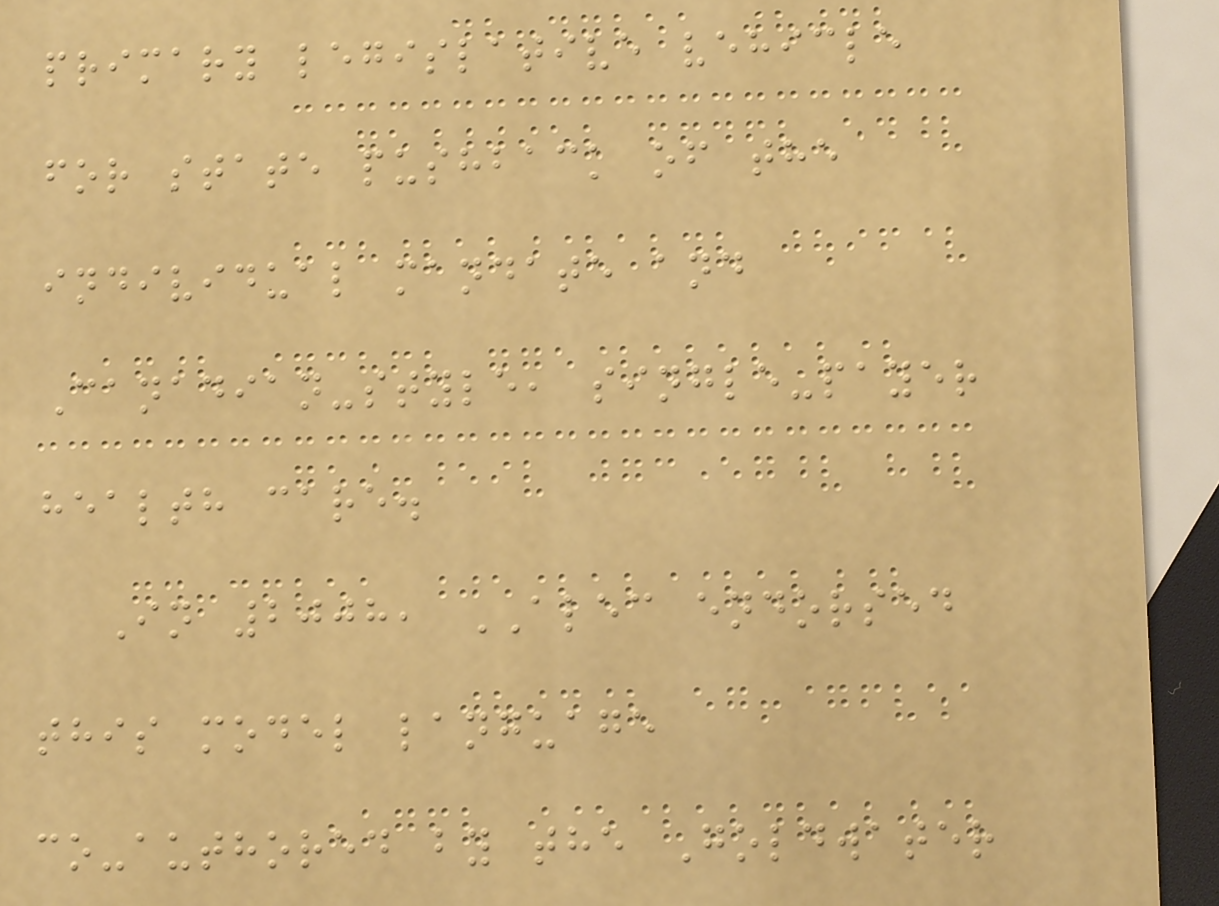primary legislative vehicle
for state pushback of the
individual mandate and
Canadian-style, single-payer
health care.
In 2008, ALEC endorsed
this model language
co-authored by the Goldwater
